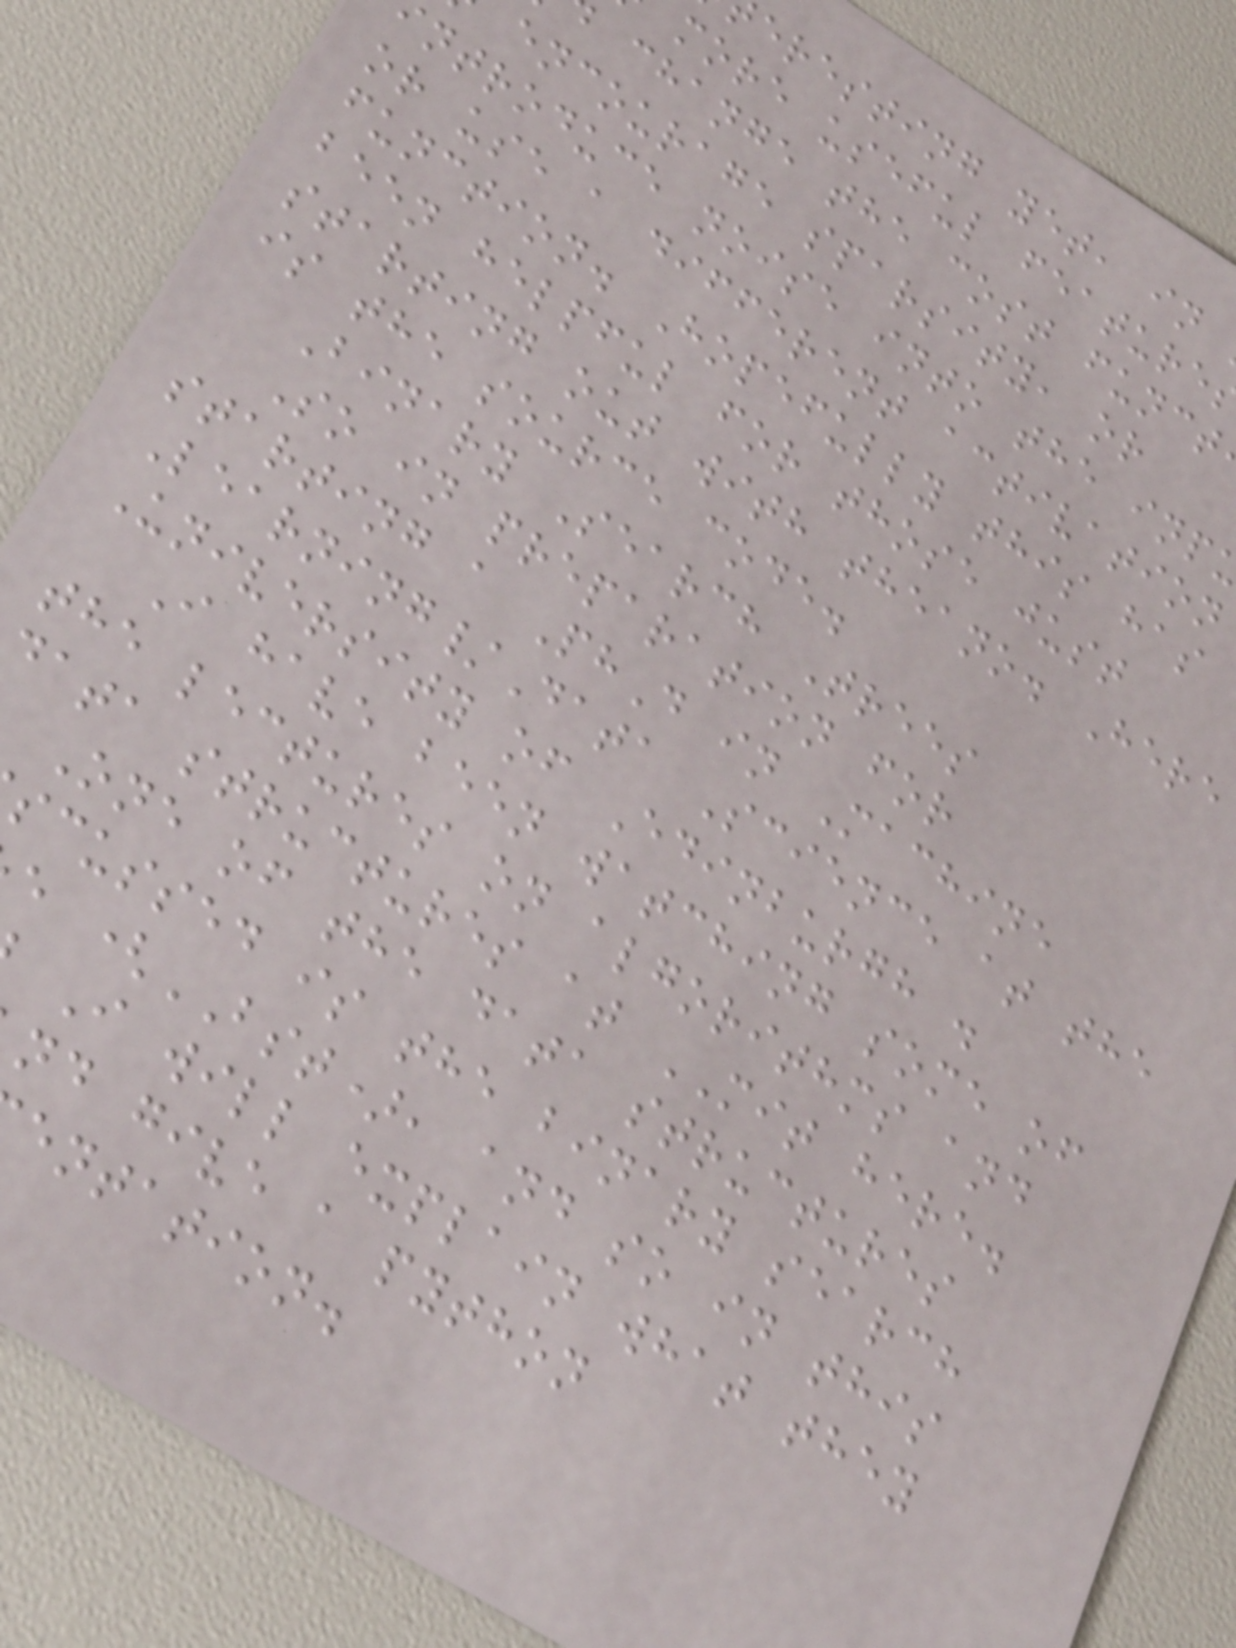eresting yet, in
more useful feature
change the cost funct
encourage sparsity, or
ntroduce noise into the inp
or use a different activation
function. Hopefully this has
been helpful for those just
starting out with theano. Here
is the source code.
Binary Search Trees
So in preparation for
starting a PhD in Machine
Learning/Data Science at the
University of Edinburgh .
I have been watching some of
the lectures on algorithms and
data structures at MIT here.
One of the data structures
scussed is the binary search
e (BST), and so in this
I will explain what they
nd give a python
entation.
